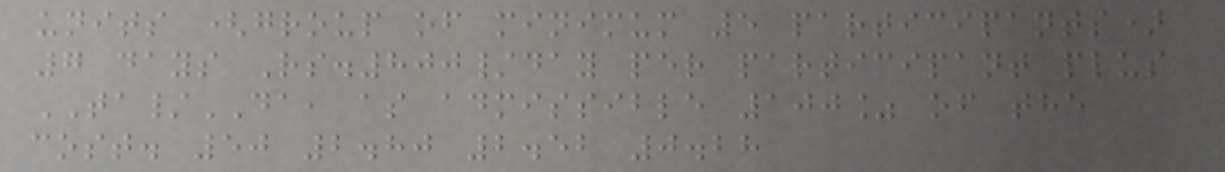units (group of minimum 5 participants)
7 days Rs.800/day per participant plus
TA/DA, as admissible 100% of the
cost. 50 2.80 2.52 0.28
